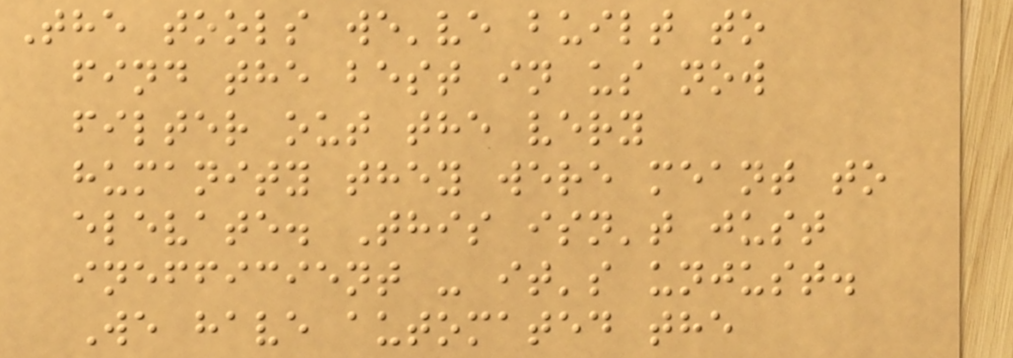The tools we've built to
find the best in us now
filter out the very
humanity they were meant to
elevate. This isn't just
inefficient - it's unjust.
We have automated the
